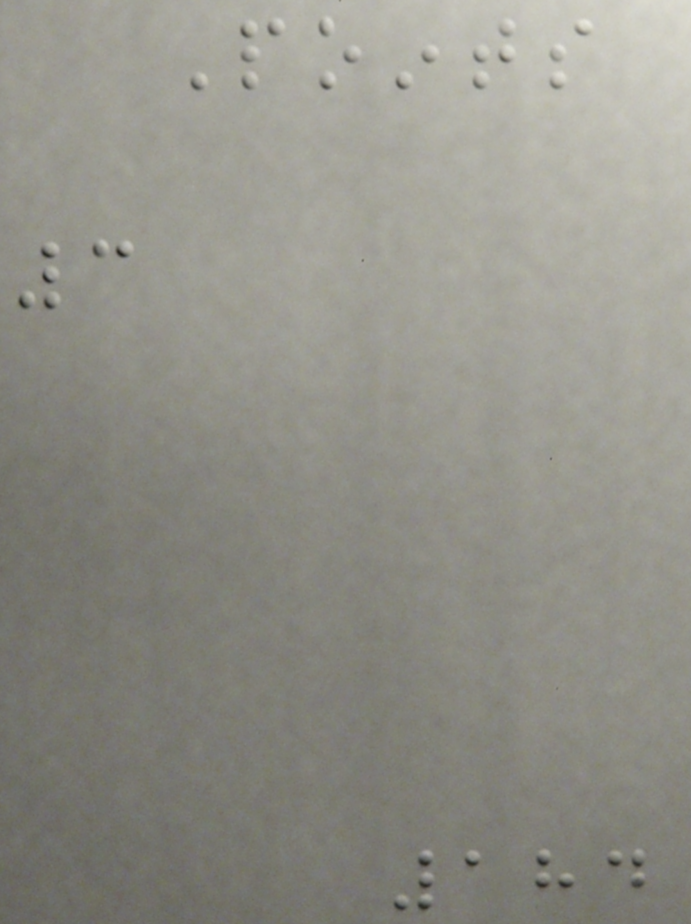Points
3
184
